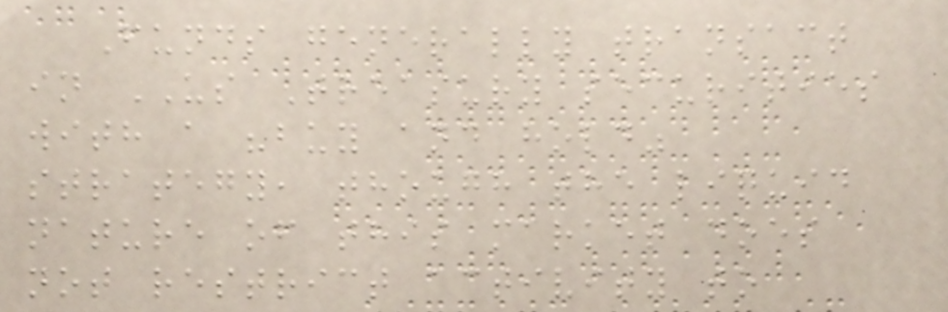Funds generally transact
in US Treasury securities
with a "buy and hold"
strategy, though the liquid
nature of this market does
not restrict activity to
